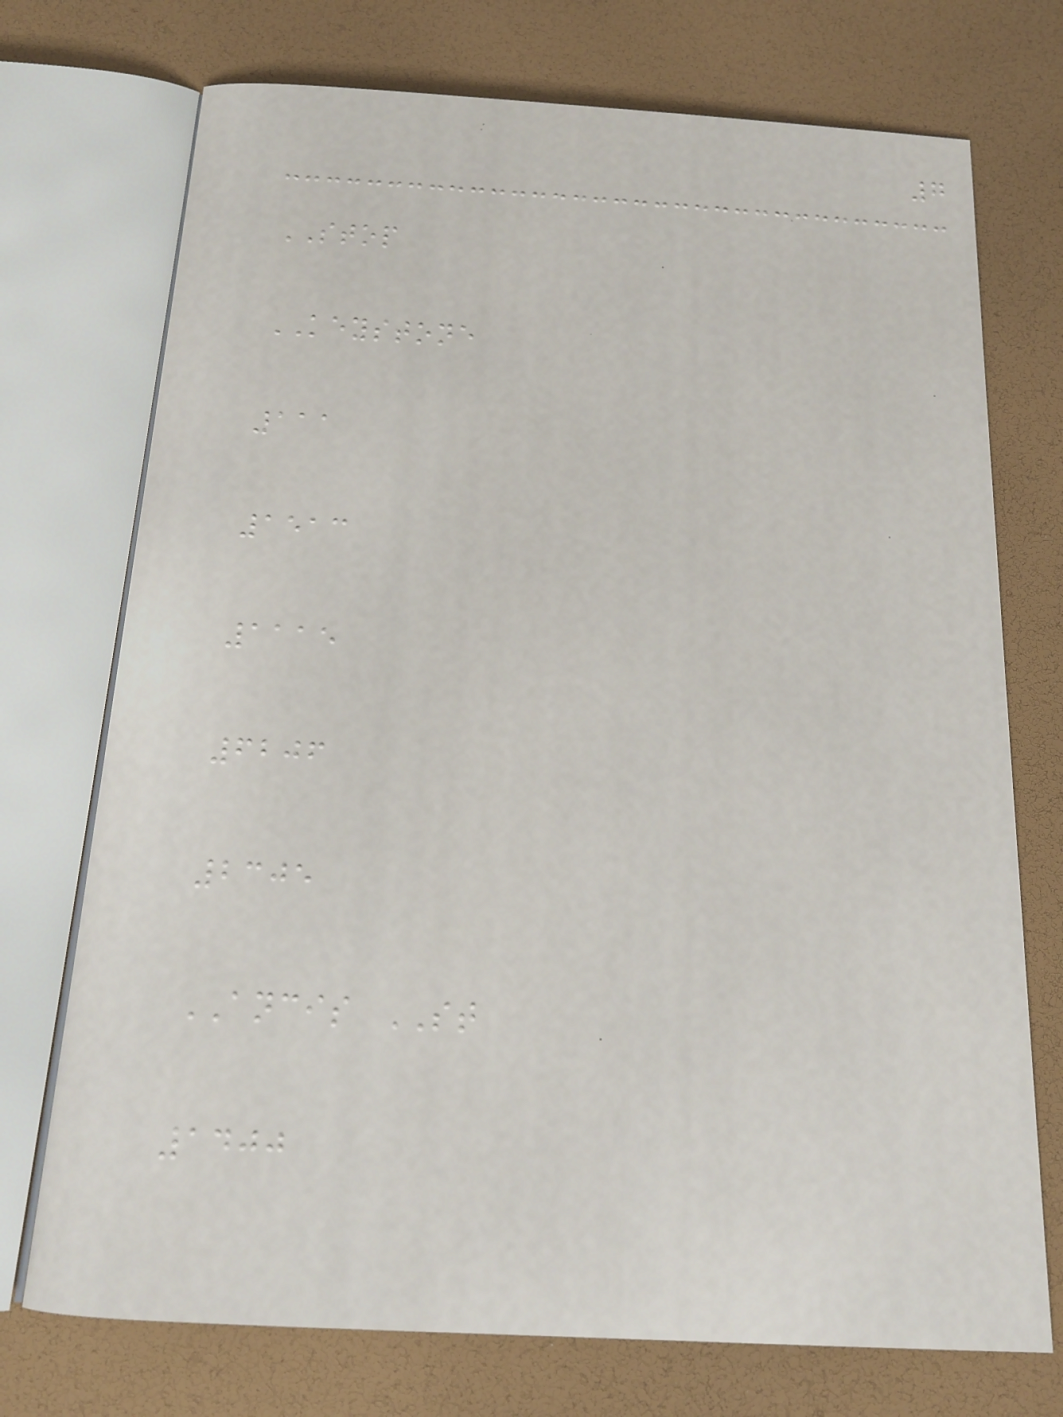7
STOP
KEYSTONE
111
1513
1115
6206
2305
ANCIS ST
1400
